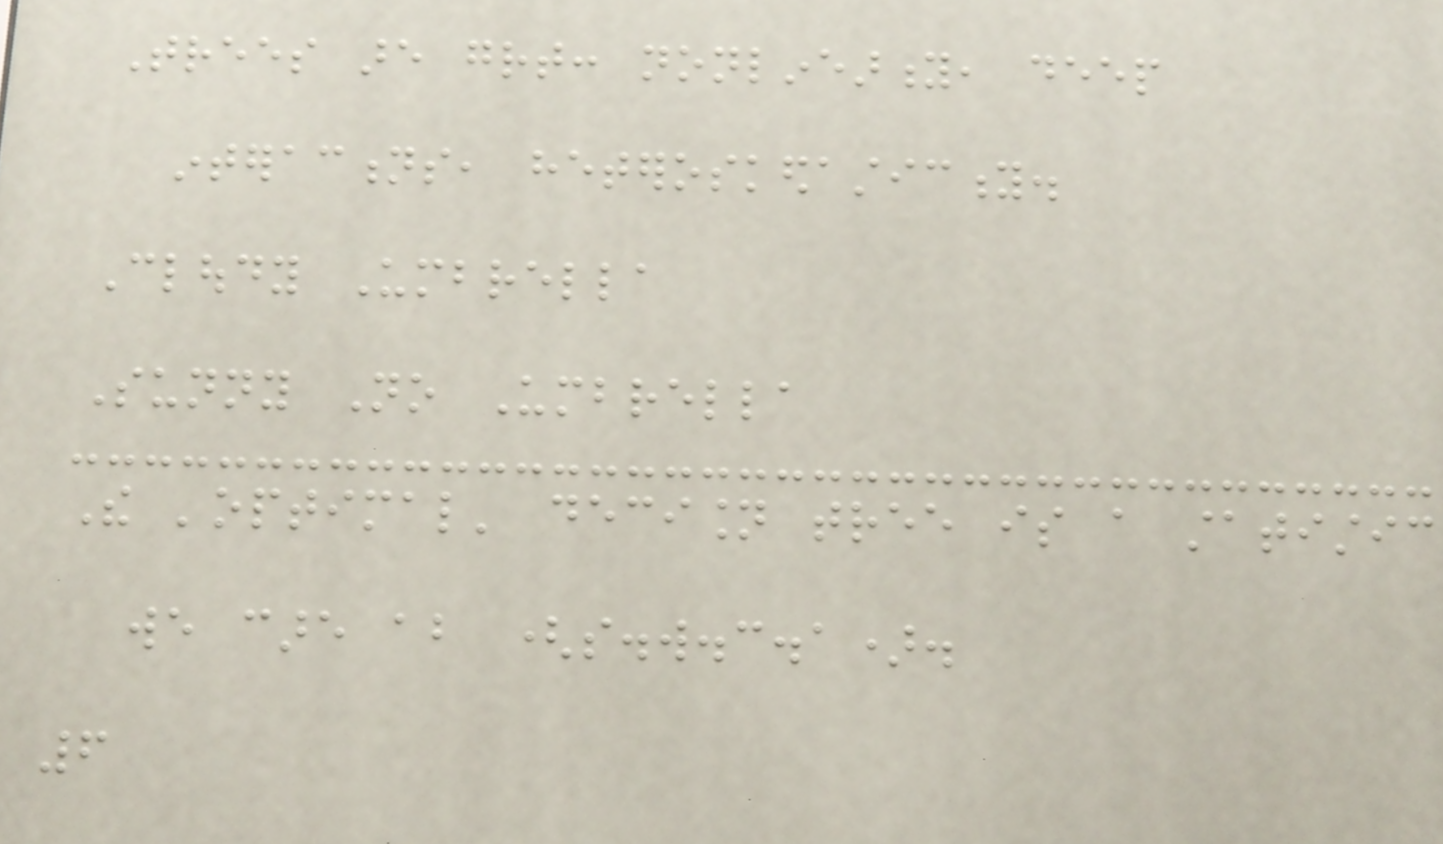Trees are great: nonlinearity, deep
interactions, heteroskedasticity.
Cloudy Umbrella
Sunny No Umbrella
The 'optimal' decision tree is a statistic
we care about (s.w.c.a).
6
